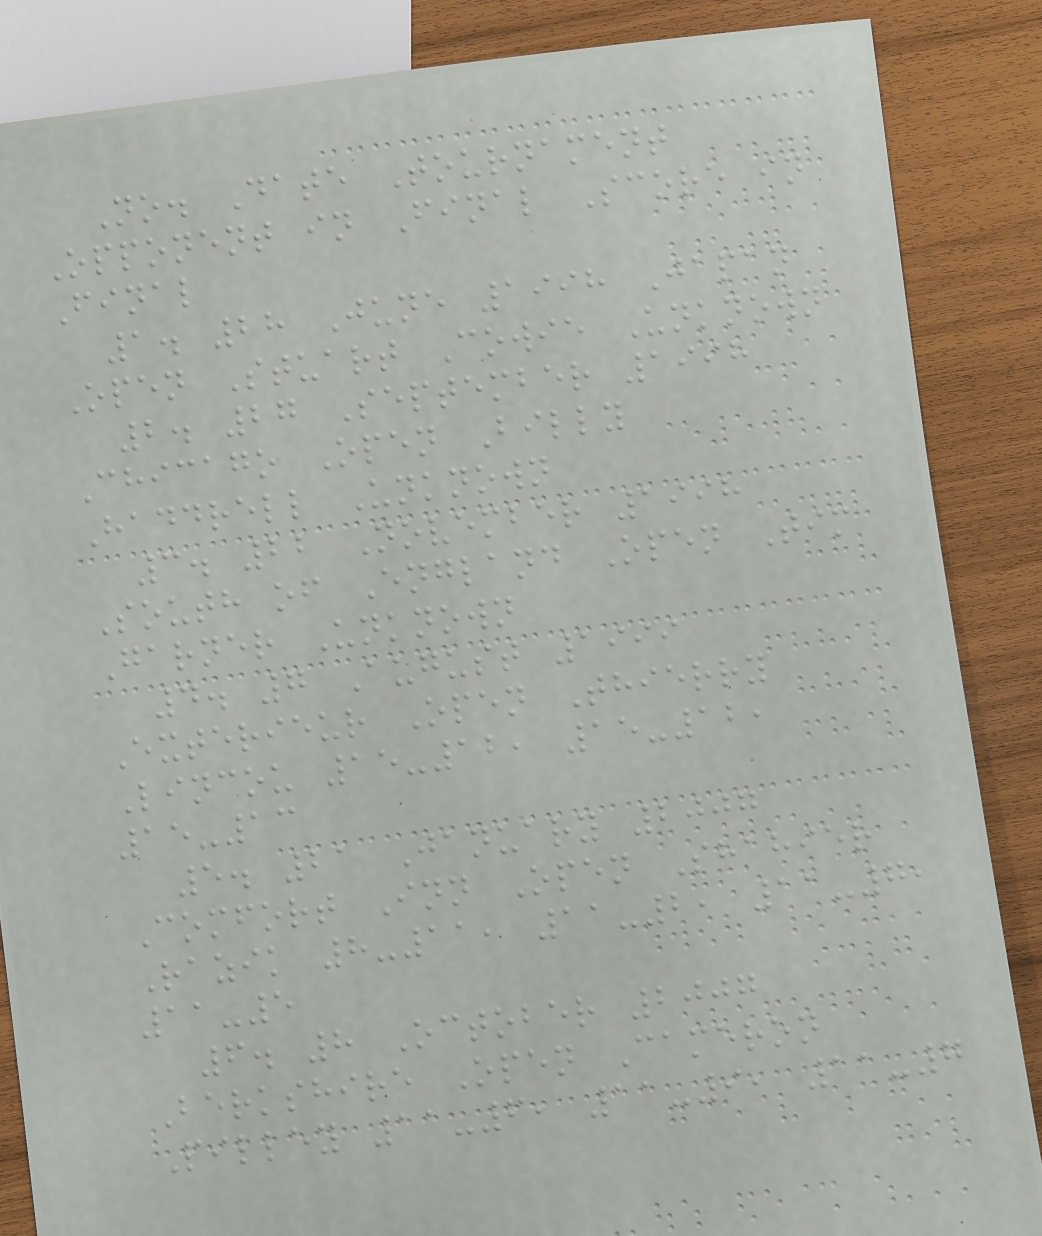No. Date Tournament
Opponent in Final Score in
Final
1. 28 June 1998 Japan
Open Stuart Cowie Unknown
2. 27 September 1998
Chicago Open Billy
Haddrell Unknown
3. 22 November 1998
South of England Open Tim
Garner Unknown
4. 7 August 1999
Exterieur Open Thierry
Lincou 15-12, 15-12,
15-13
5. 21 January 2007
Comfort Inn Open Shahier
Razik 8-11, 11-2, 11-7,
11-5
6. 8 October 2007
Berkshire Open Cameron
Pilley 11-6, 11-9, 11-7
